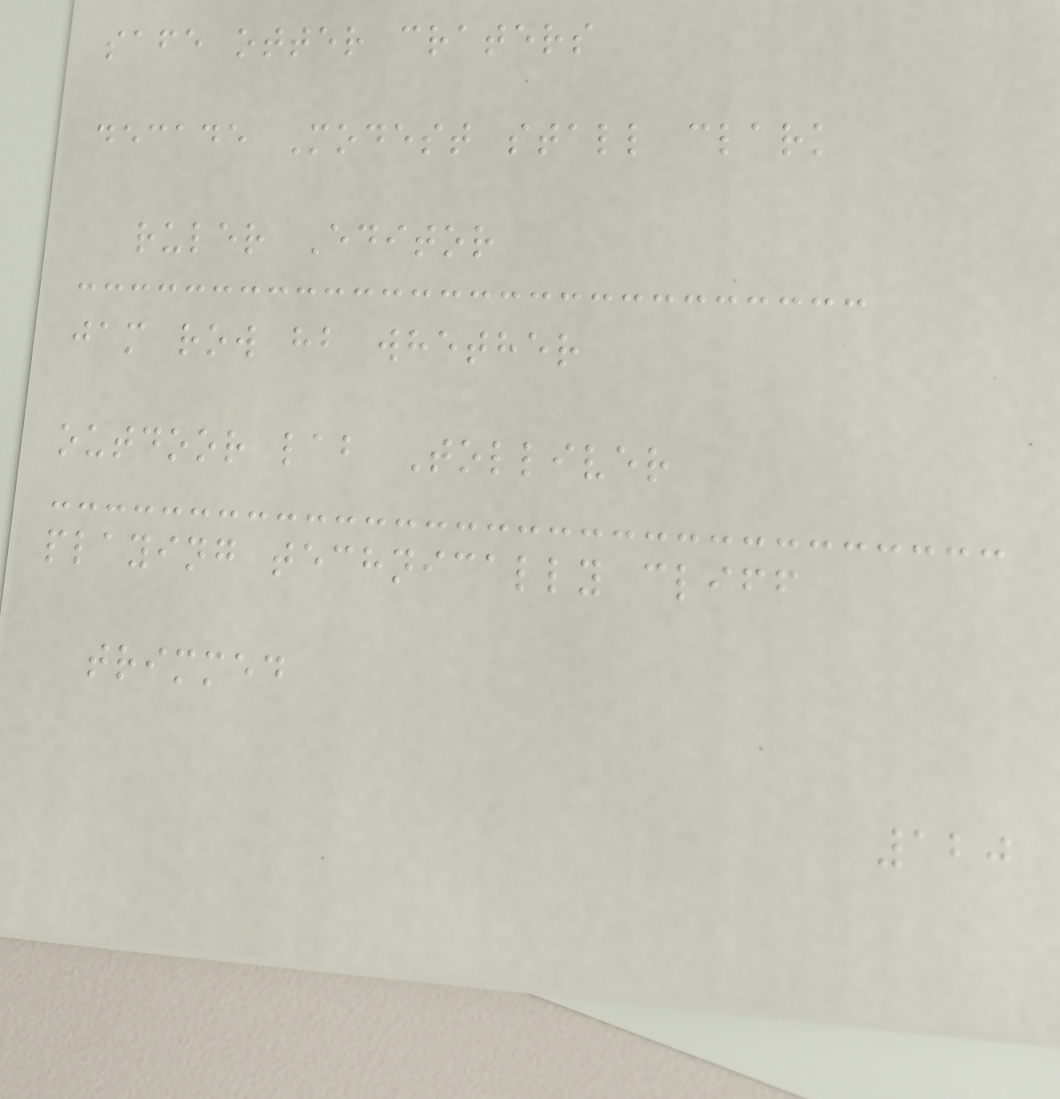safe otter craters
decade Modest stall clark
ruler Editor
jam row hb whether
outdoor lab Tolliver
playing technically cliff
trimmed
120
